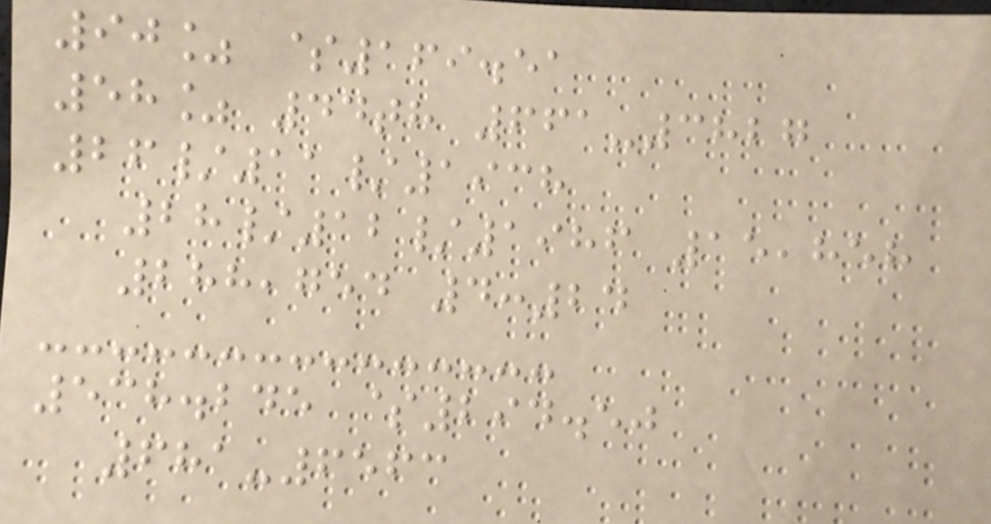90% $169.51
58% 44th 661-3827
26/11/1938
28/12/1986 15,858
288,754 4:24
538.245 $294.50
681-6563
